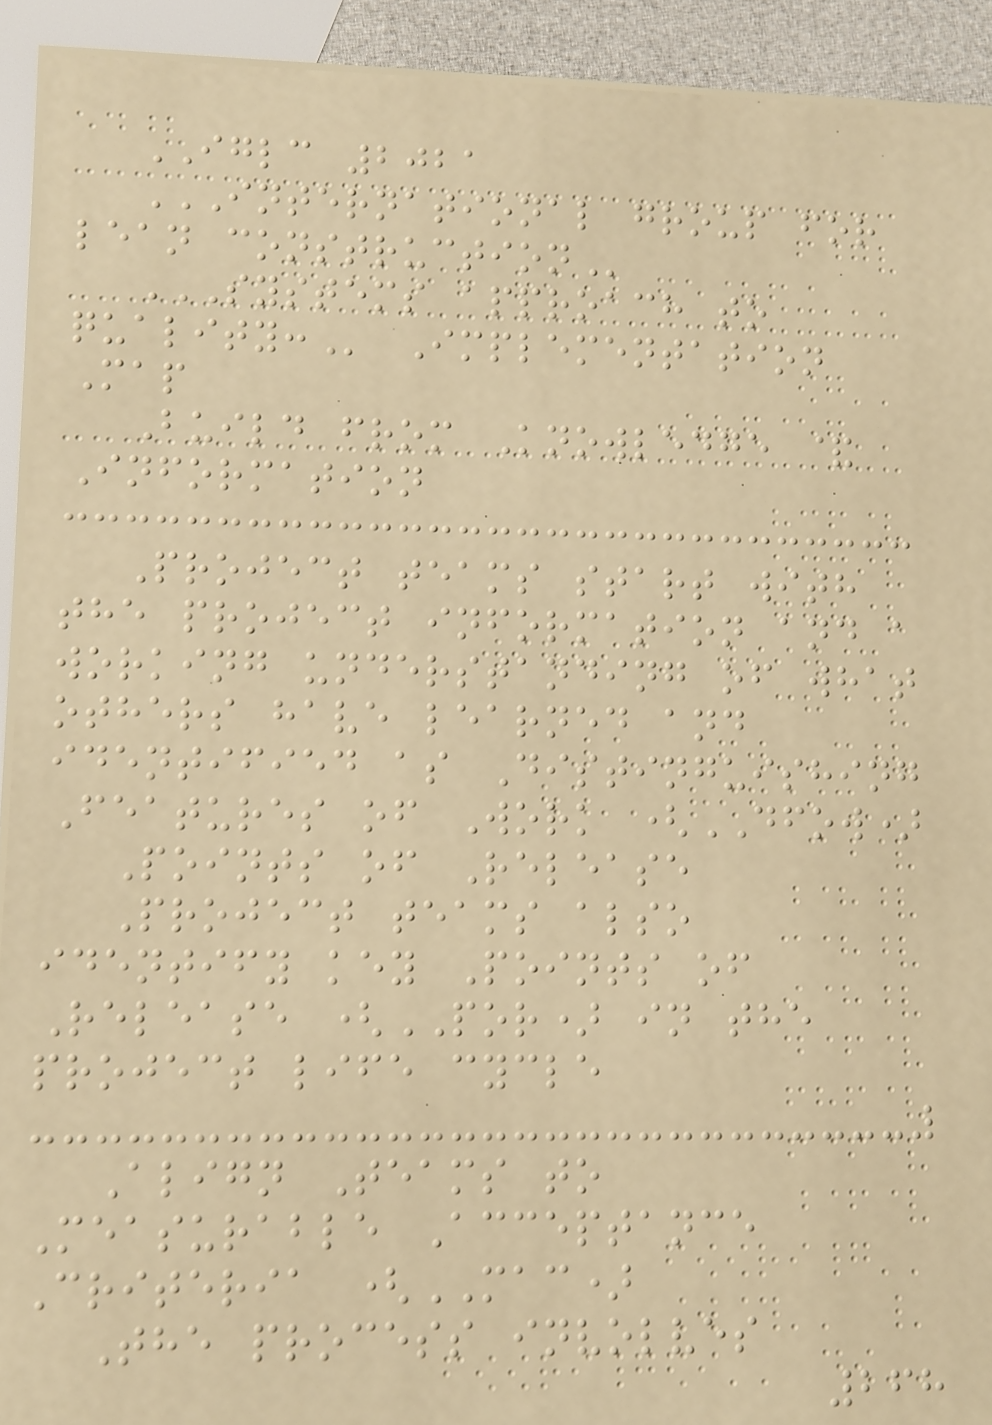IGLC 2021
INTERNATIONAL GROUP FOR
LEAN CONSTRUCTION
SYSTEMS APPROACH TO
QUALITY: Implementation
Map
Build from Knowledge &
Information
Project teams start with
the project information and a
working understanding of what
others have learned and
identified as Distinguishing
Features of Work (DFOW)
Points of Release
Project teams also
identify key Points of
Release (POR) in the
project life cycle
Align Teams to
Measurable Acceptance
Criteria (MAC)
The process involves
268
